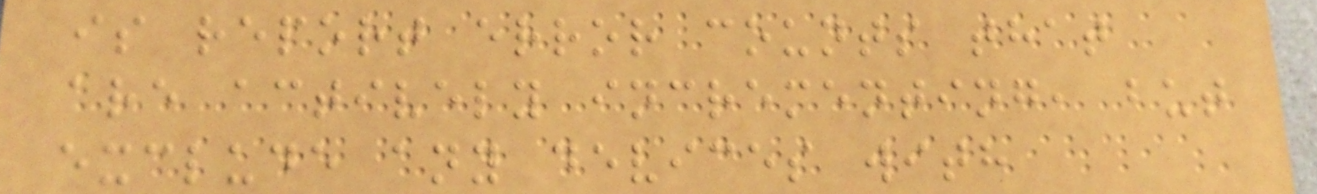is report error counts that
are actively incrementing, but
exclude any devices with
